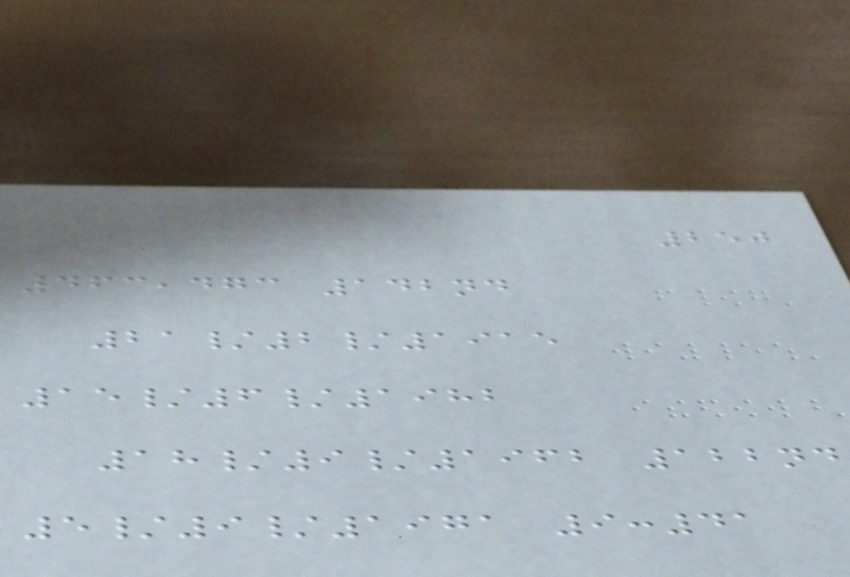250
463,473 142nd
21/2/1915
15/6/1982
18/9/1962 122nd
5/9/1971 9:41
